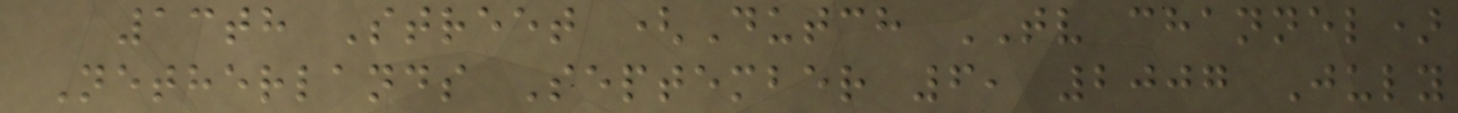13th Street (Dutch TV channel)
Netherlands September 6, 2007 July
